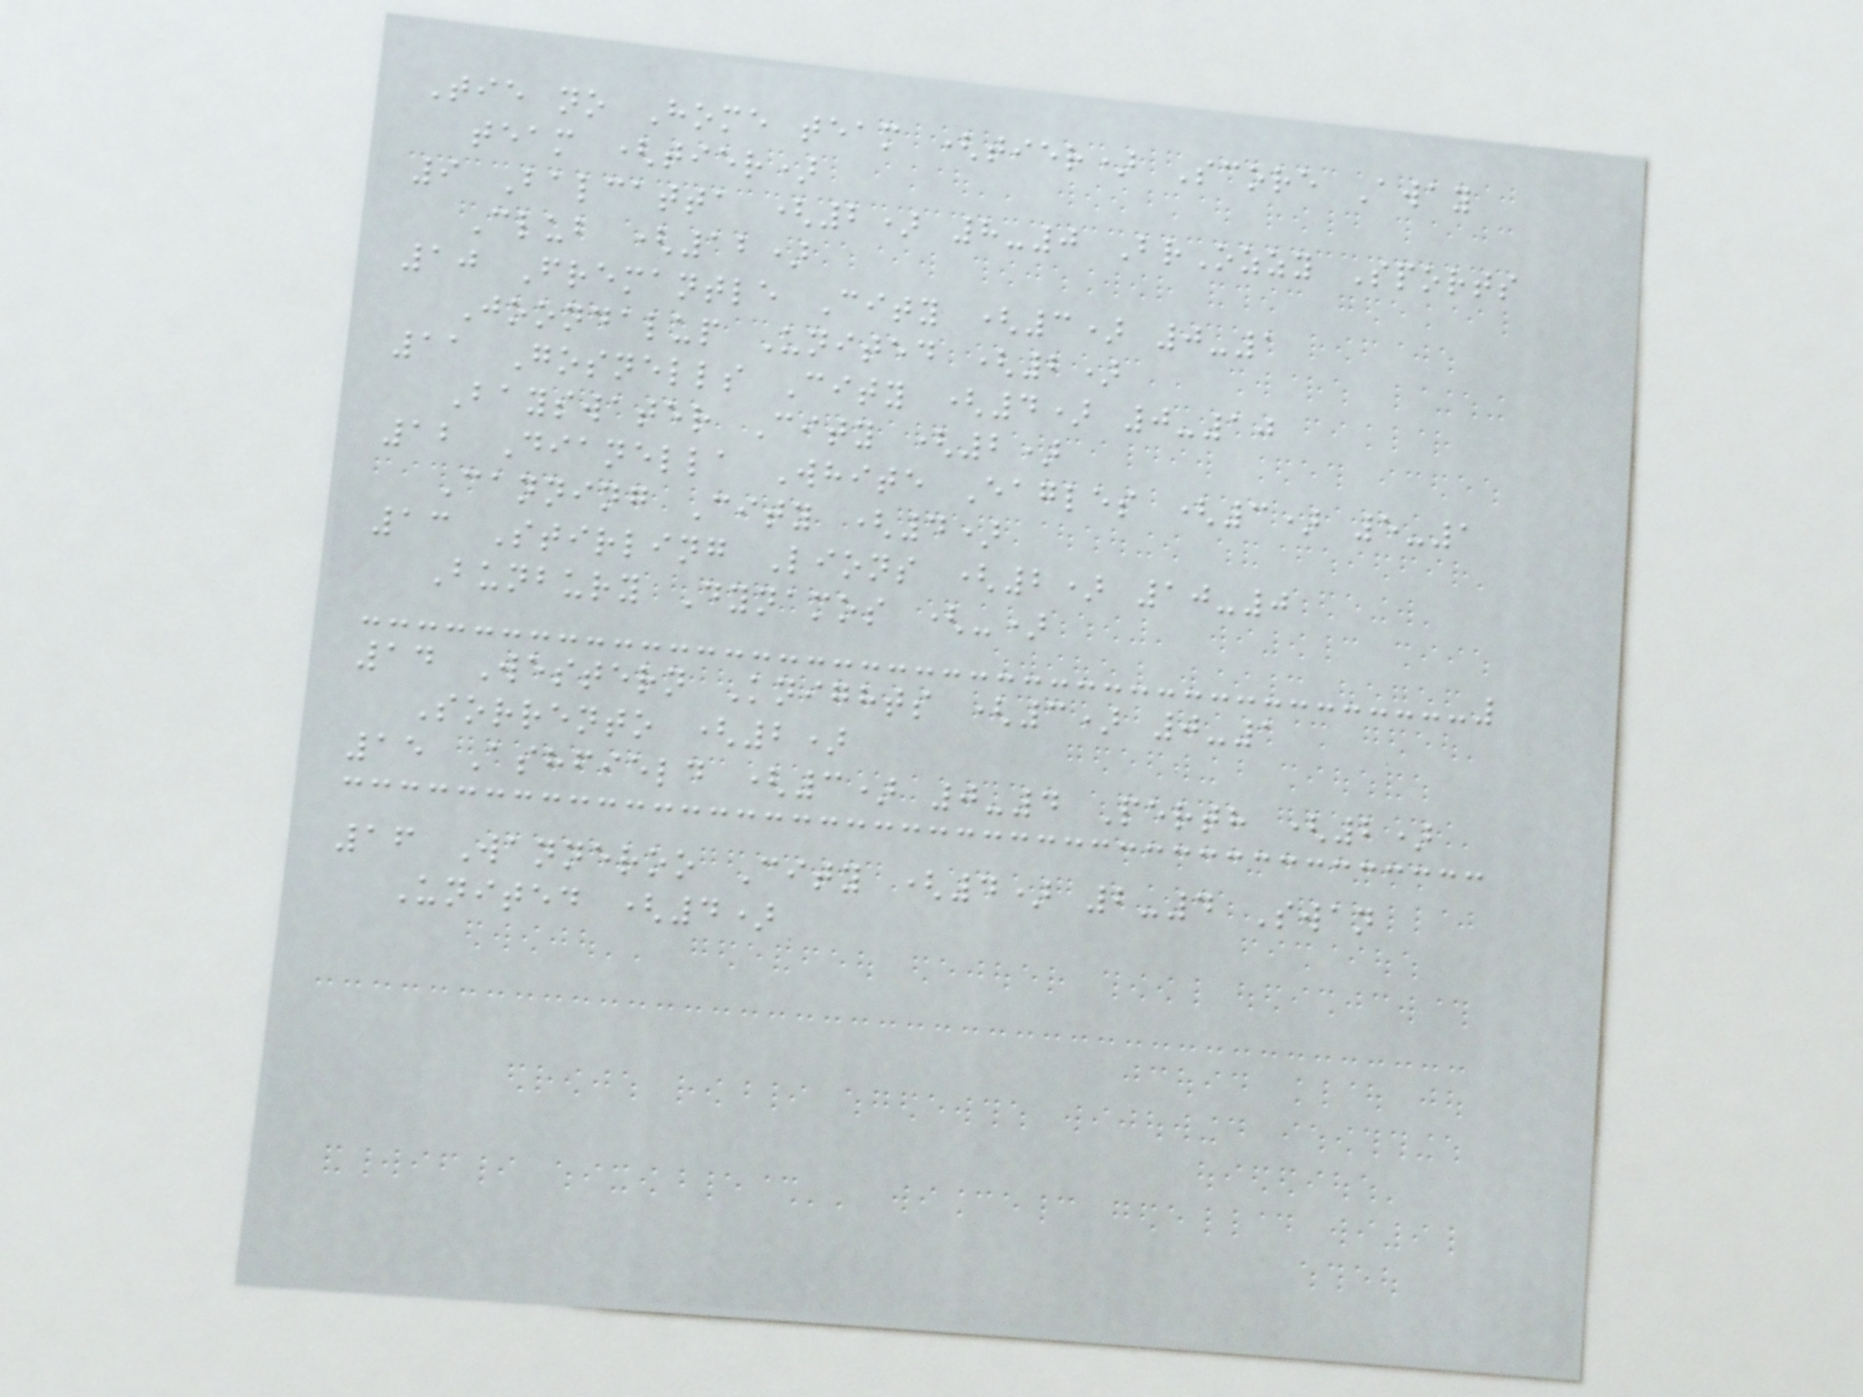Tie no Home team (tier) Score Away
team (tier)
9 Balcatta (2) 8-0 BrOzzy Sports
Club (12)
10 Fremantle City (3) 0-1
Joondalup United (2)
11 Gosnells City (4) 0-10
Bayswater City (2)
12 Dianella White Eagles (3) 5-1
Canning City (4)
13 Stirling Lions (2) 10-0
Bunbury Dynamos (-)
14 Western Knights (3) 0-1
Sorrento (2)
15 Ashfield (3) 0-4 Perth (2)
16 Wanneroo City (4) 2-4 Swan
United (4)
